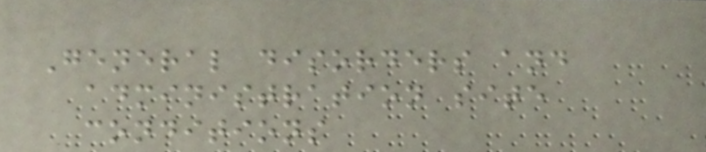General disorders and
administration site
conditions
